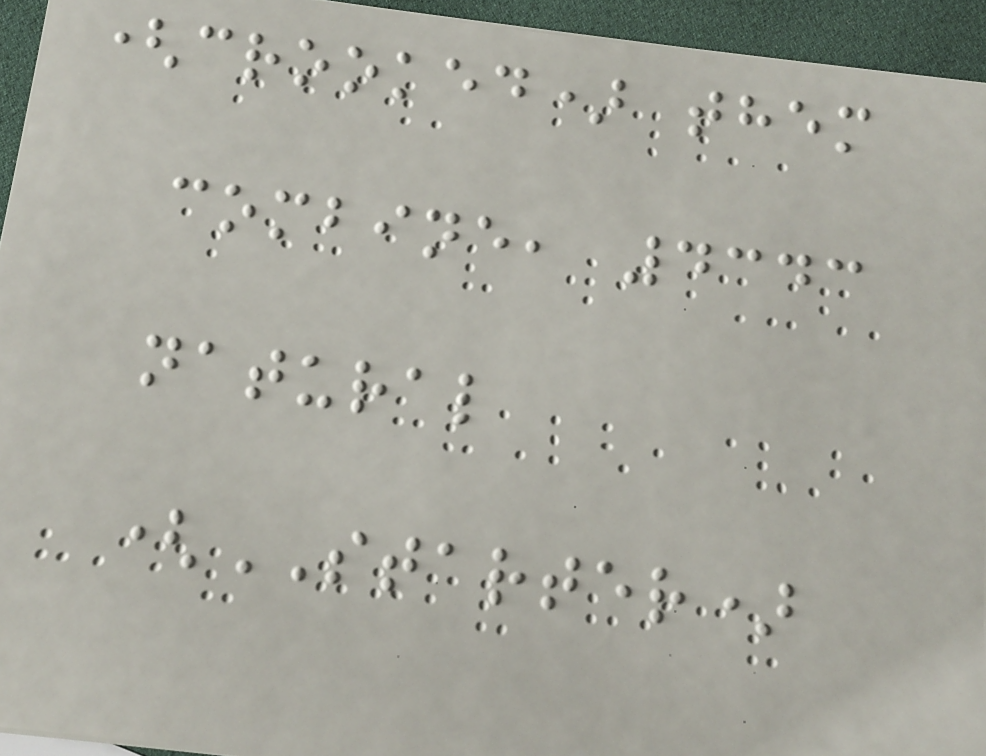(crooked) them
combine, 4343
natural
(STARTER)
